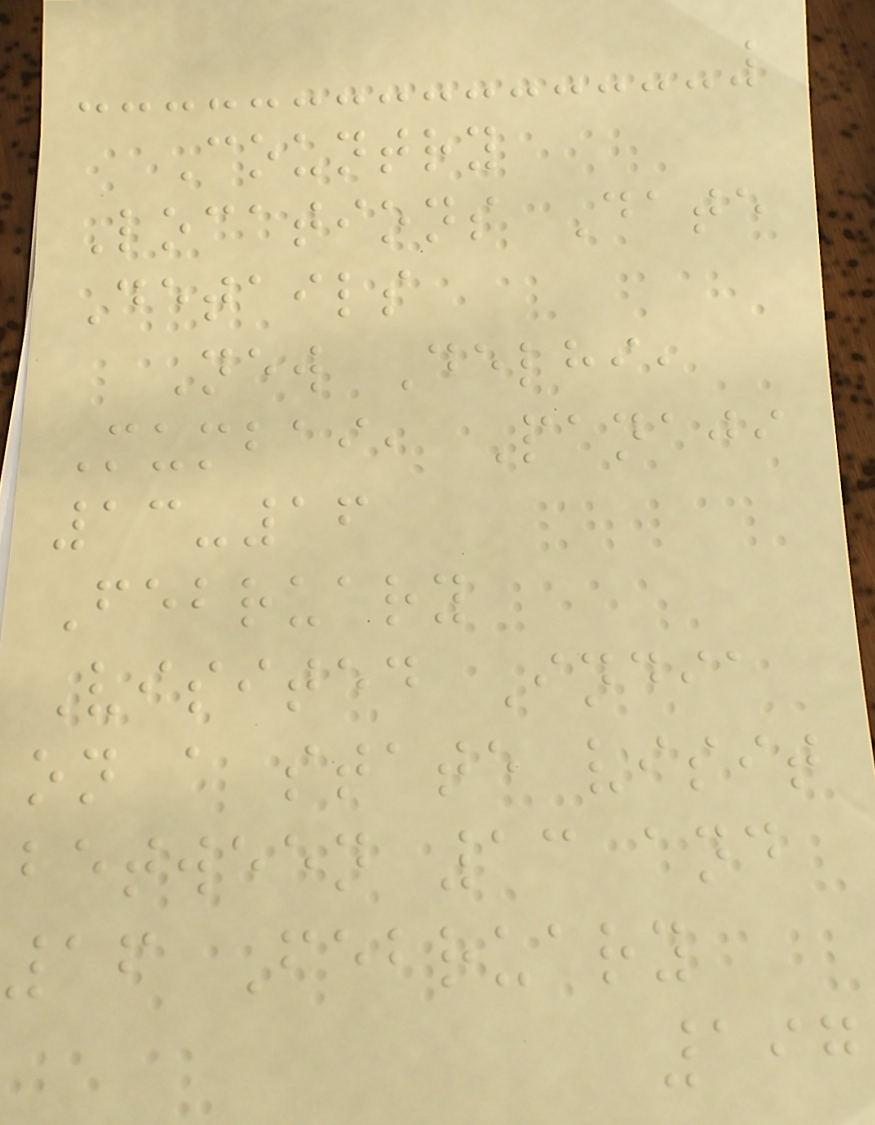Country
Locations Date
Details
New Delhi,
Mumbai, Panaji
13-16
February
Visited India
on a state visit
between 13 and
16 February
197
